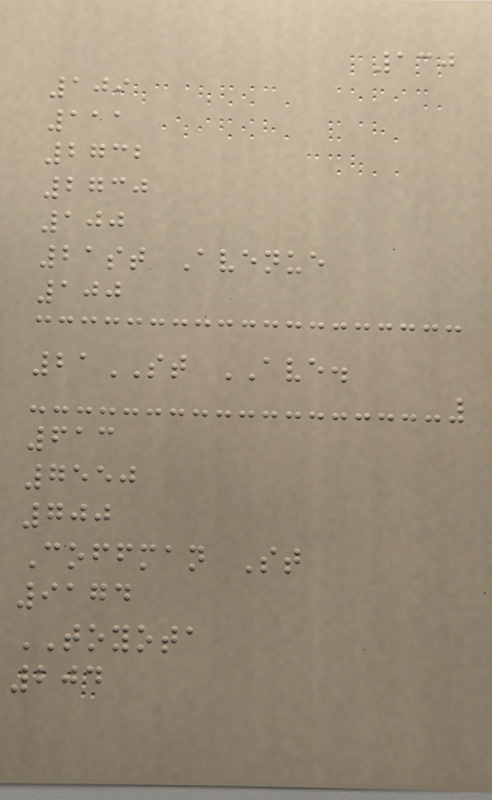130
109
111
2732
2730
100
21st Avenue
100
21ST AVE.
613
7550
700
Coffman St
9174
TOYOTA
204
